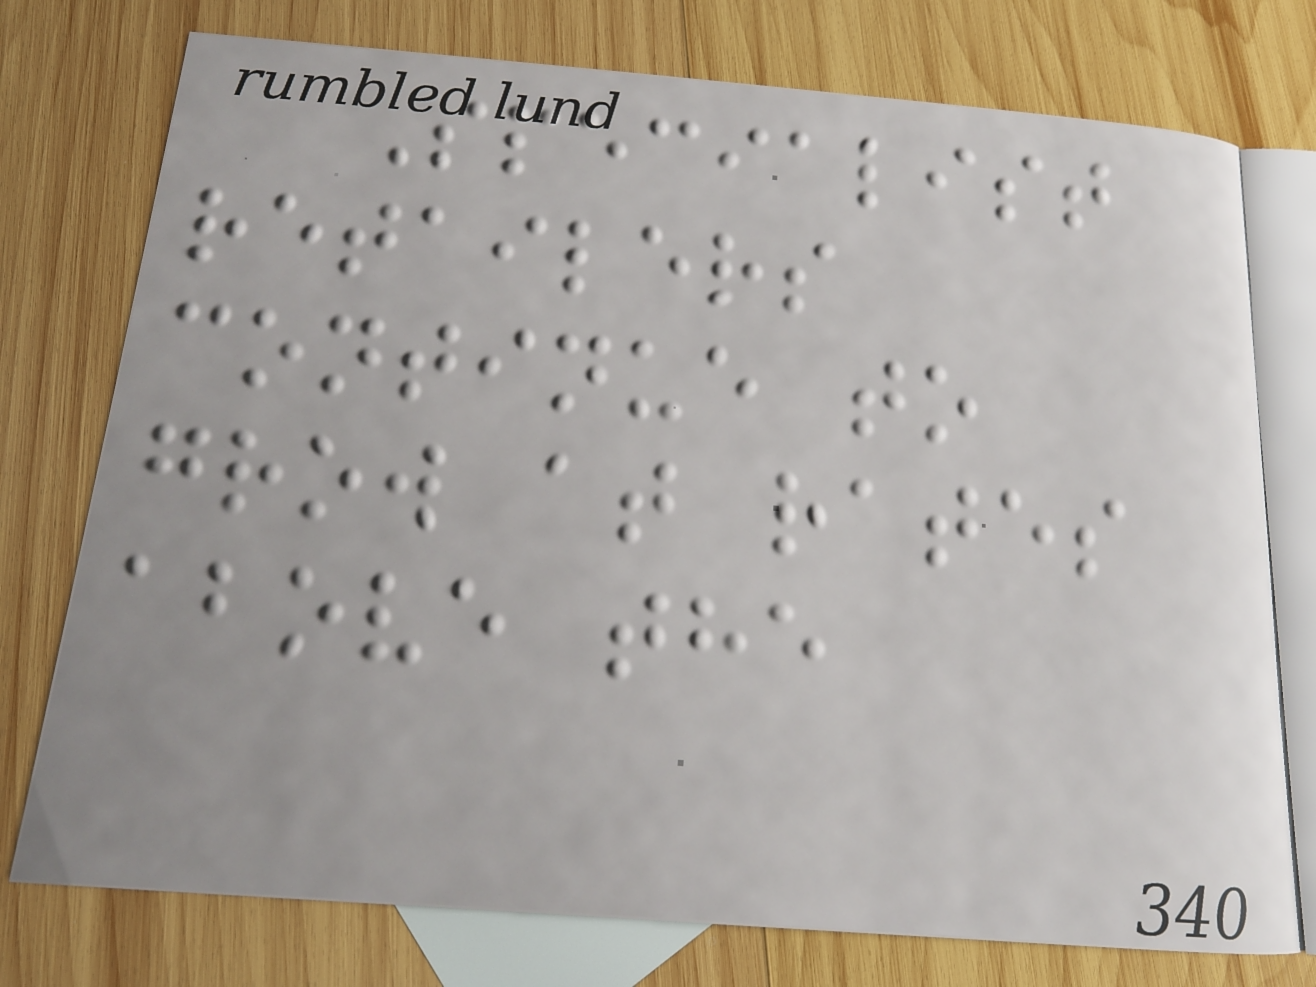Specialist
retailers
continue to
grow at rates
above the
